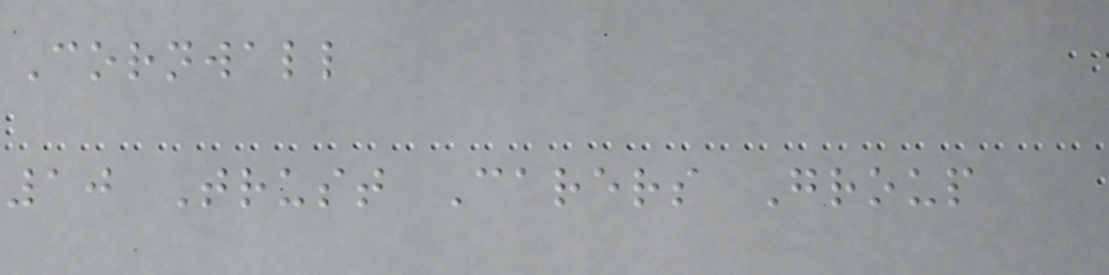Cornwall
10 Trust Carers Group
